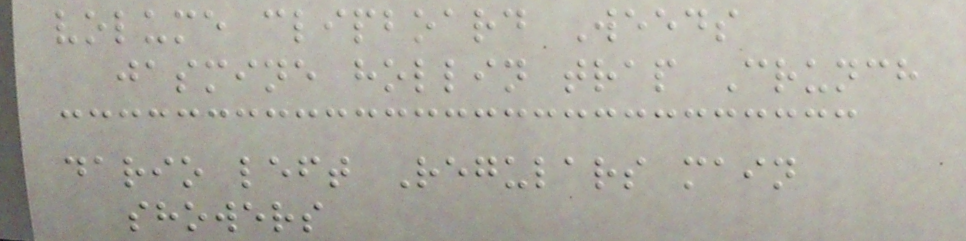volume clipboard Weeds
jasmine hollin trap Crunch
dario left Regulars main
showers
